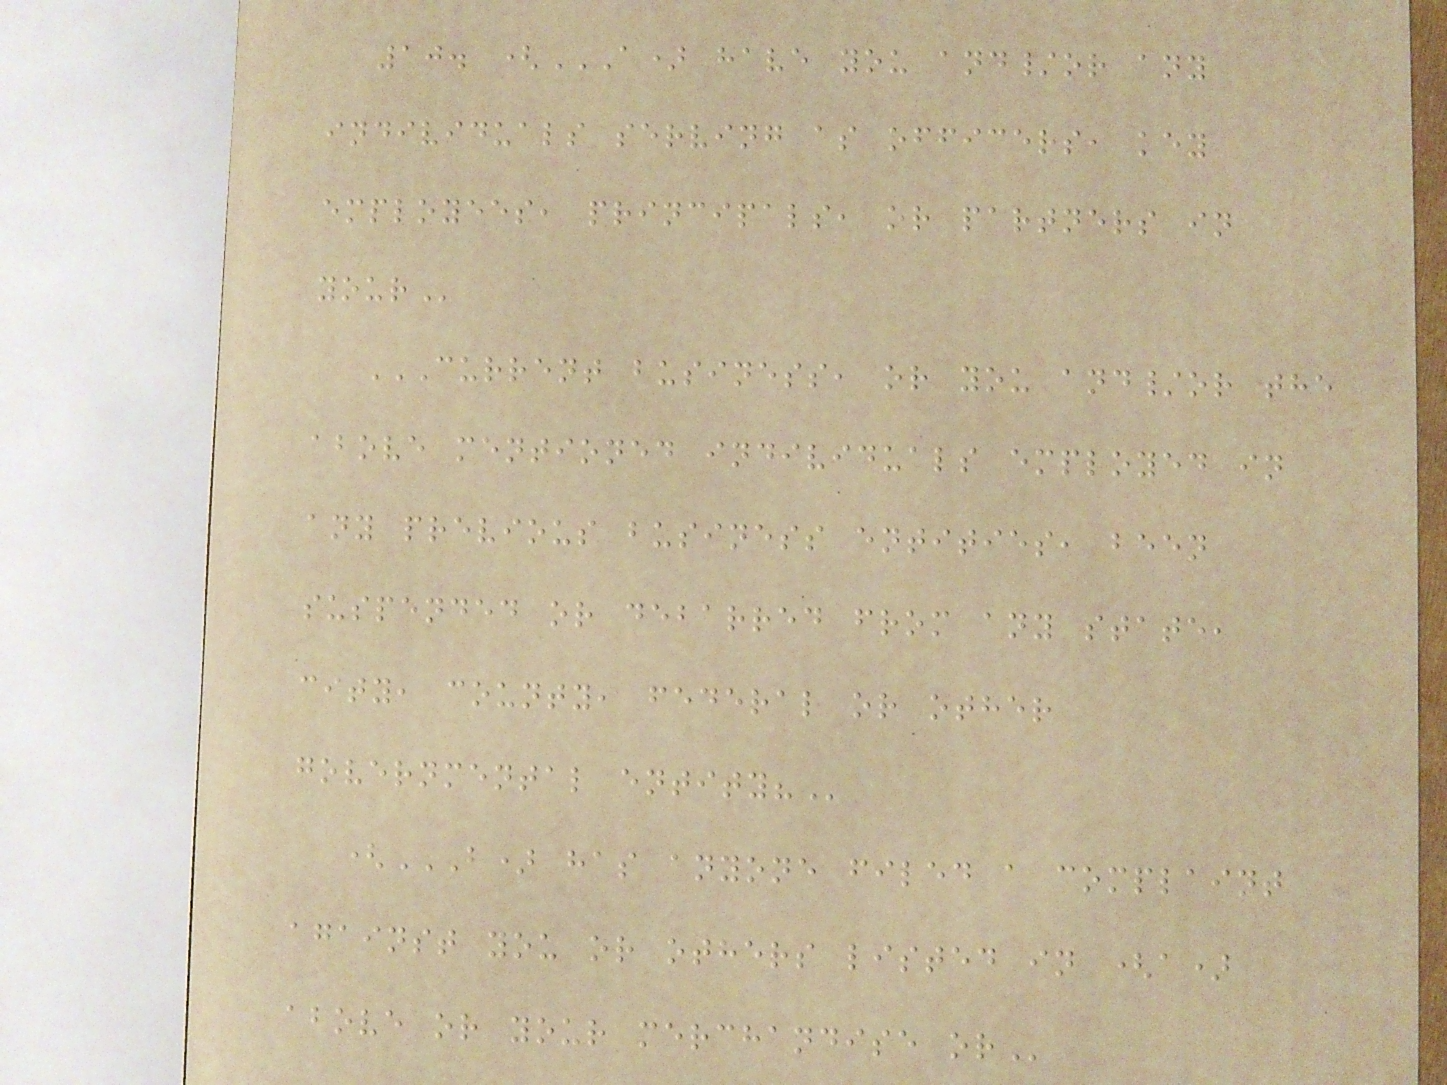10. (A) HAVE YOU AND/OR ANY
INDIVIDUALS SERVING AS OFFICERS, KEY
EMPLOYEES, PRINCIPALS, OR PARTNERS IN
YOUR
CURRENT BUSINESS, OR YOU AND/OR THE
ABOVE MENTIONED INDIVIDUALS EMPLOYED IN
ANY PREVIOUS BUSINESS ENTITIES, BEEN
SUSPENDED OR DEBARRED FROM ANY STATE,
CITY, COUNTY, FEDERAL OR OTHER
GOVERNMENTAL ENTITY?
(B) HAS ANYONE FILED A COMPLAINT
AGAINST YOU OR OTHERS LISTED IN (A)
ABOVE OR YOUR MERCHANDISE OR
